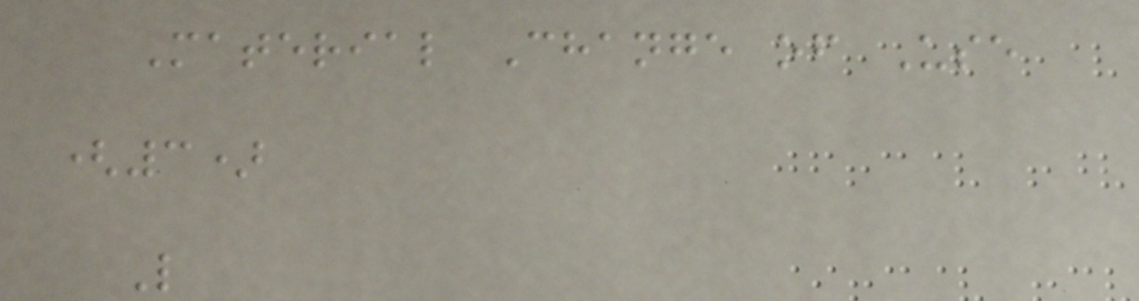Material Change of Use
(3)
L
